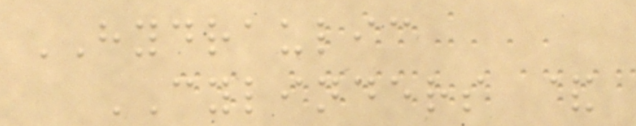HYDRAULIC
CYLINDERS &
